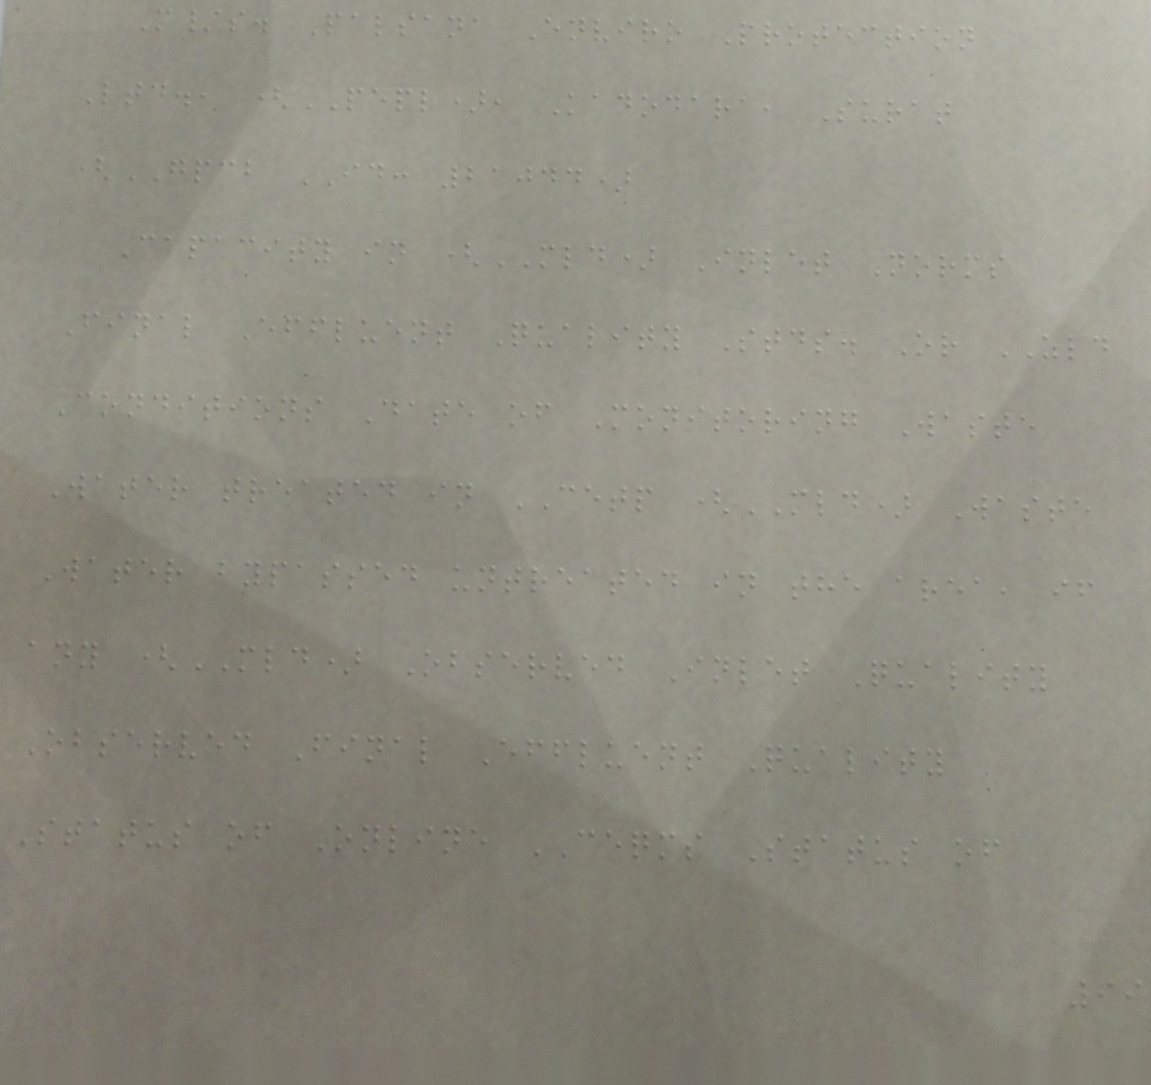M/s. Palsana Enviro Protection
Ltd., (PEPL), Kadodara, Surat
(GPCB ID: 21044)
Capacity in (MLD) Inlet Norms
Final Effluent Quality Stds. Or ZLD
Conditions Date of Monitoring Waste
Water treated in CETP (MLD) Waste
Water bypassed untreated in the area, if
any (MLD) Observed Inlet Quality
Observed Final Effluent Quality
Status of Online CEQMS Status of
99
